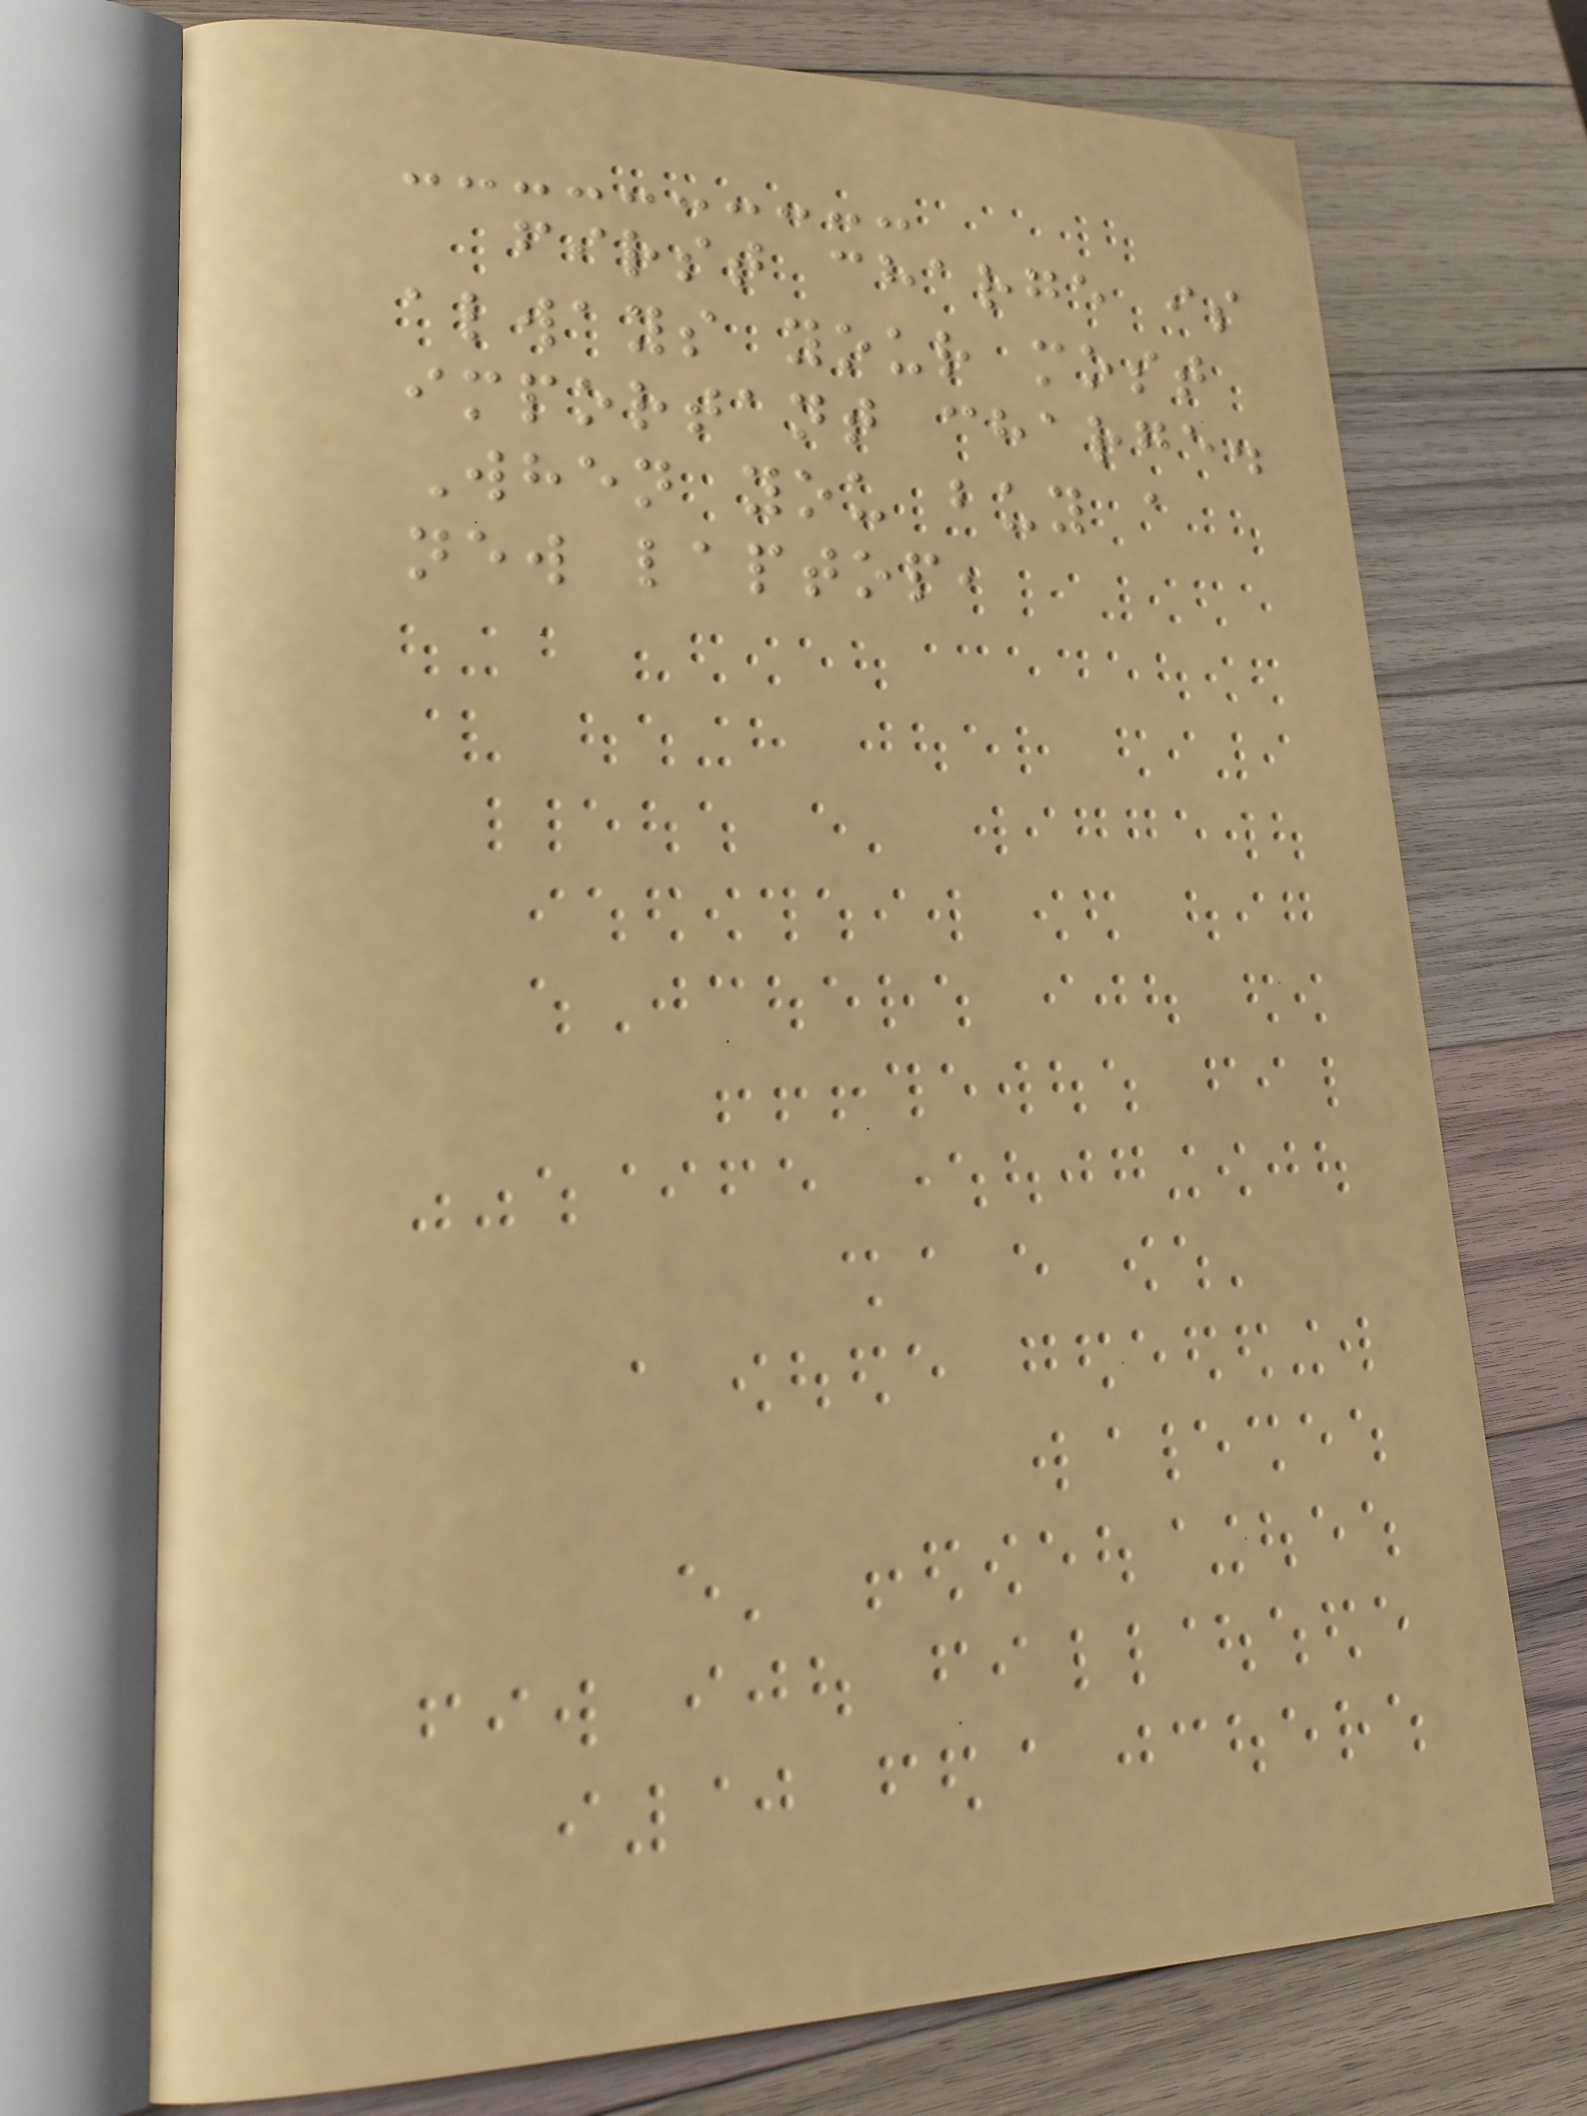first charge is
always your most
important charge.
When you buy a
new laptop,
